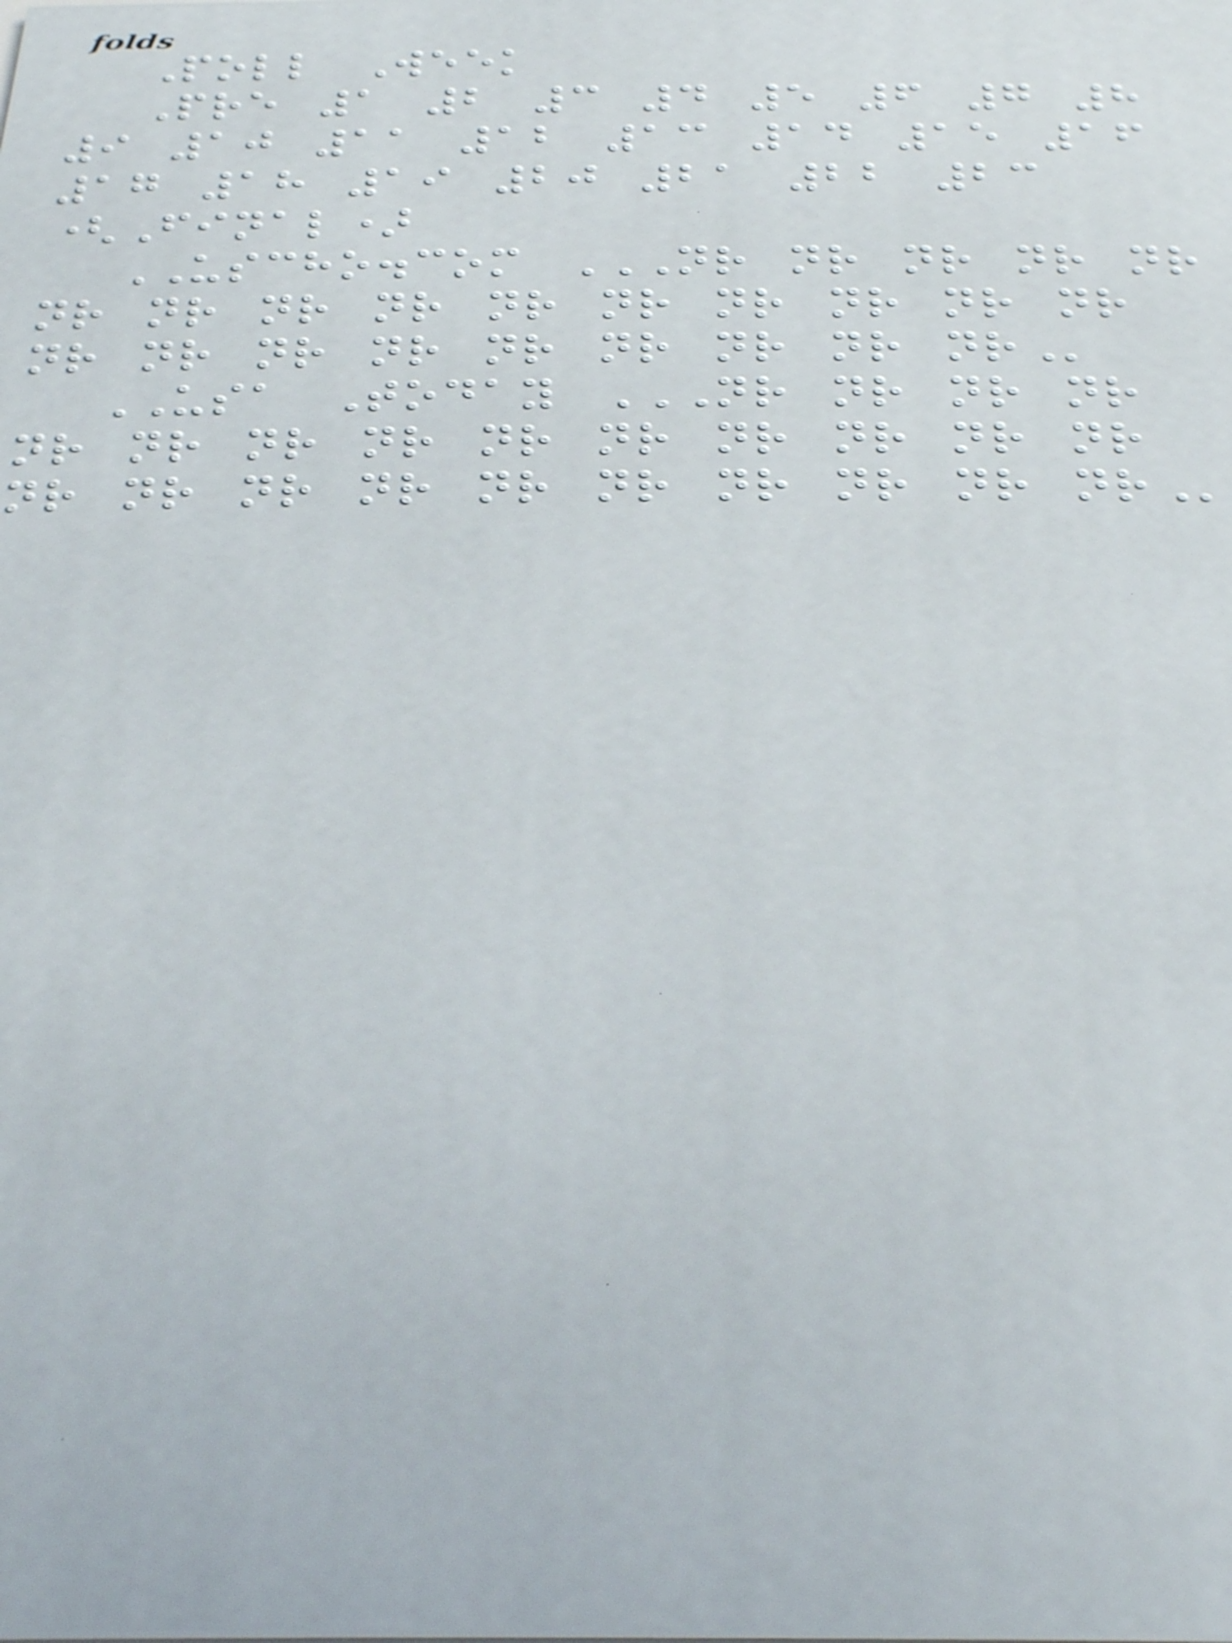Poll Week
Pre 1 2 3 4 5 6 7 8
9 10 11 12 13 14 15 16
17 18 19 20 21 22 23
(Final)
USCHO.com NR NR NR NR NR
nr nr nr nr nr nr nr nr nr nr
nr nr nr nr nr nr nr nr
USA Today NR NR NR NR
nr nr nr nr nr nr nr nr nr nr
nr nr nr nr nr nr nr nr nr
